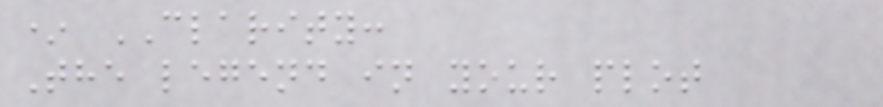* CLARITY:
The legend in your plot
